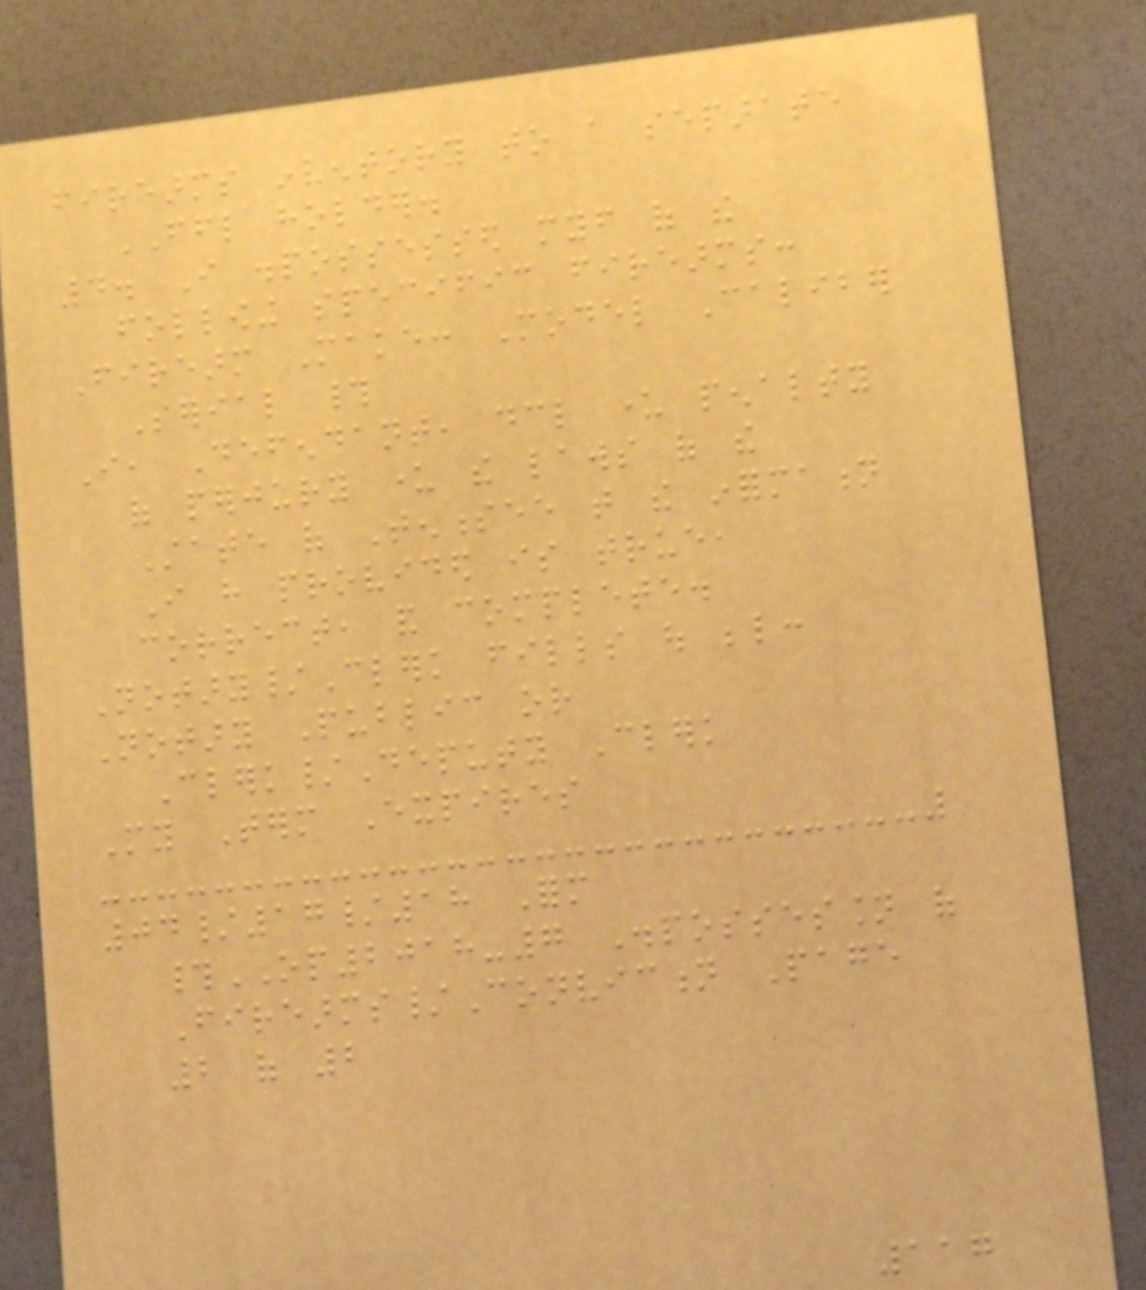firearms inventory to a separate
FFL holder.
4. I dispossessed myself of the
following specific firearms:
Firearm Make: Model Caliber
Serial #
I, Defendant, declare under penalty
of perjury under the laws of the
State of Tennessee that the information
I have provided is true,
correct, and complete.
Notary/Clerk fills out below:
Notary Public or
Clerk/Deputy Clerk
My Term Expires
04/17/18 Form
#OP2018-7 Dispossession of
Firearms/Conviction Page
2 of 2
117
